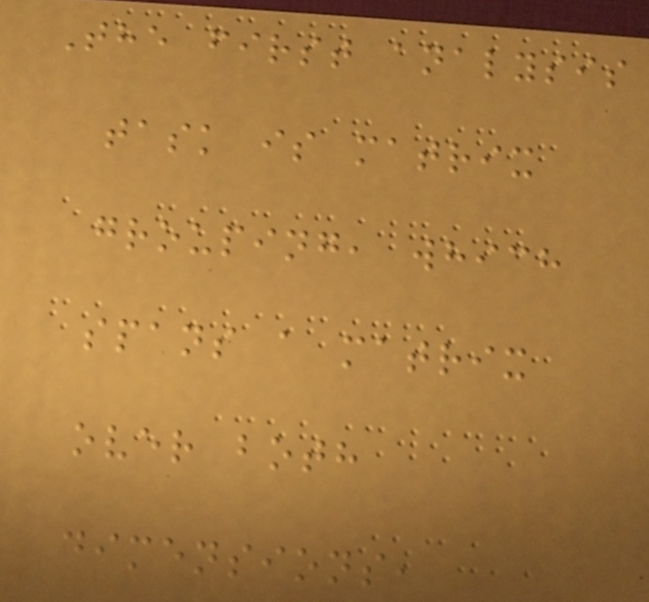The first analysis
task is matrix
grouping, which
spans a matrix
over both
dimensions,
